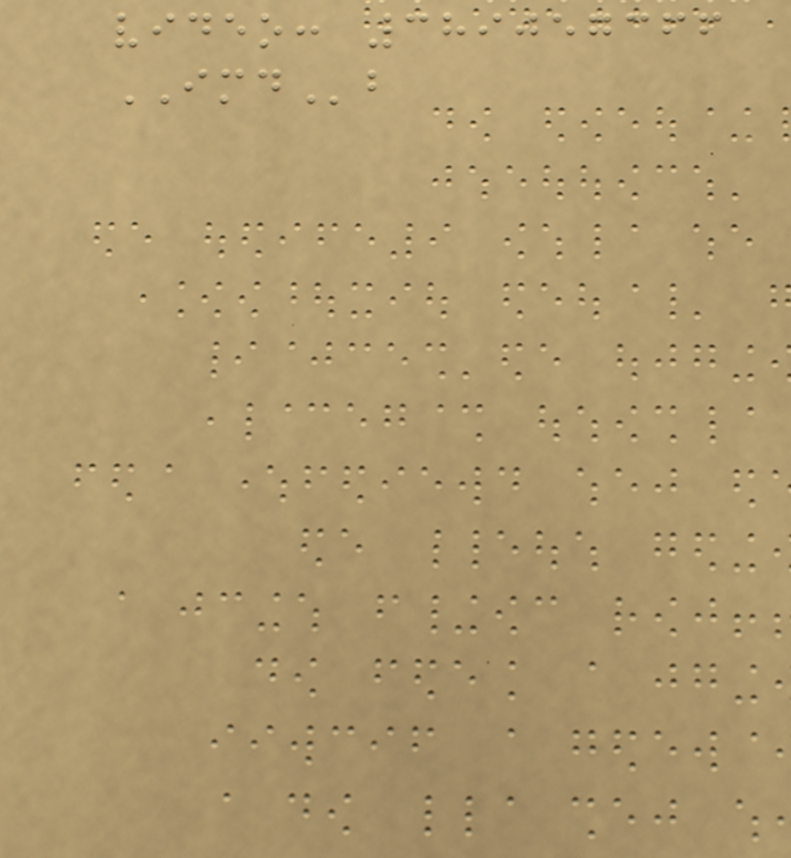video: 389057366
IMDb
